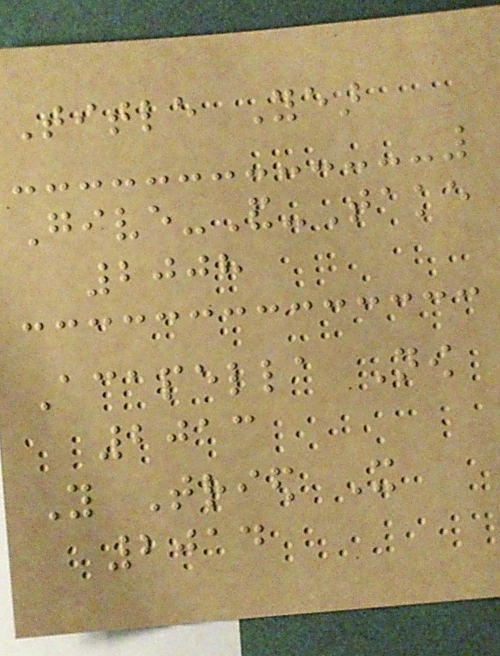Title Year
Give-And-Take
2008
Acapella Now
2013
You Tried It
2014
